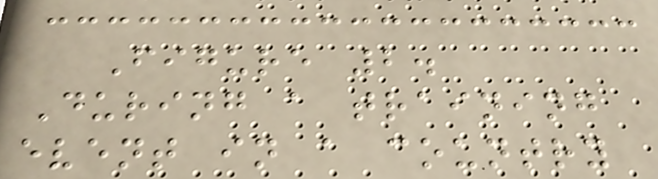Figure 2.
During a training
event in a country
